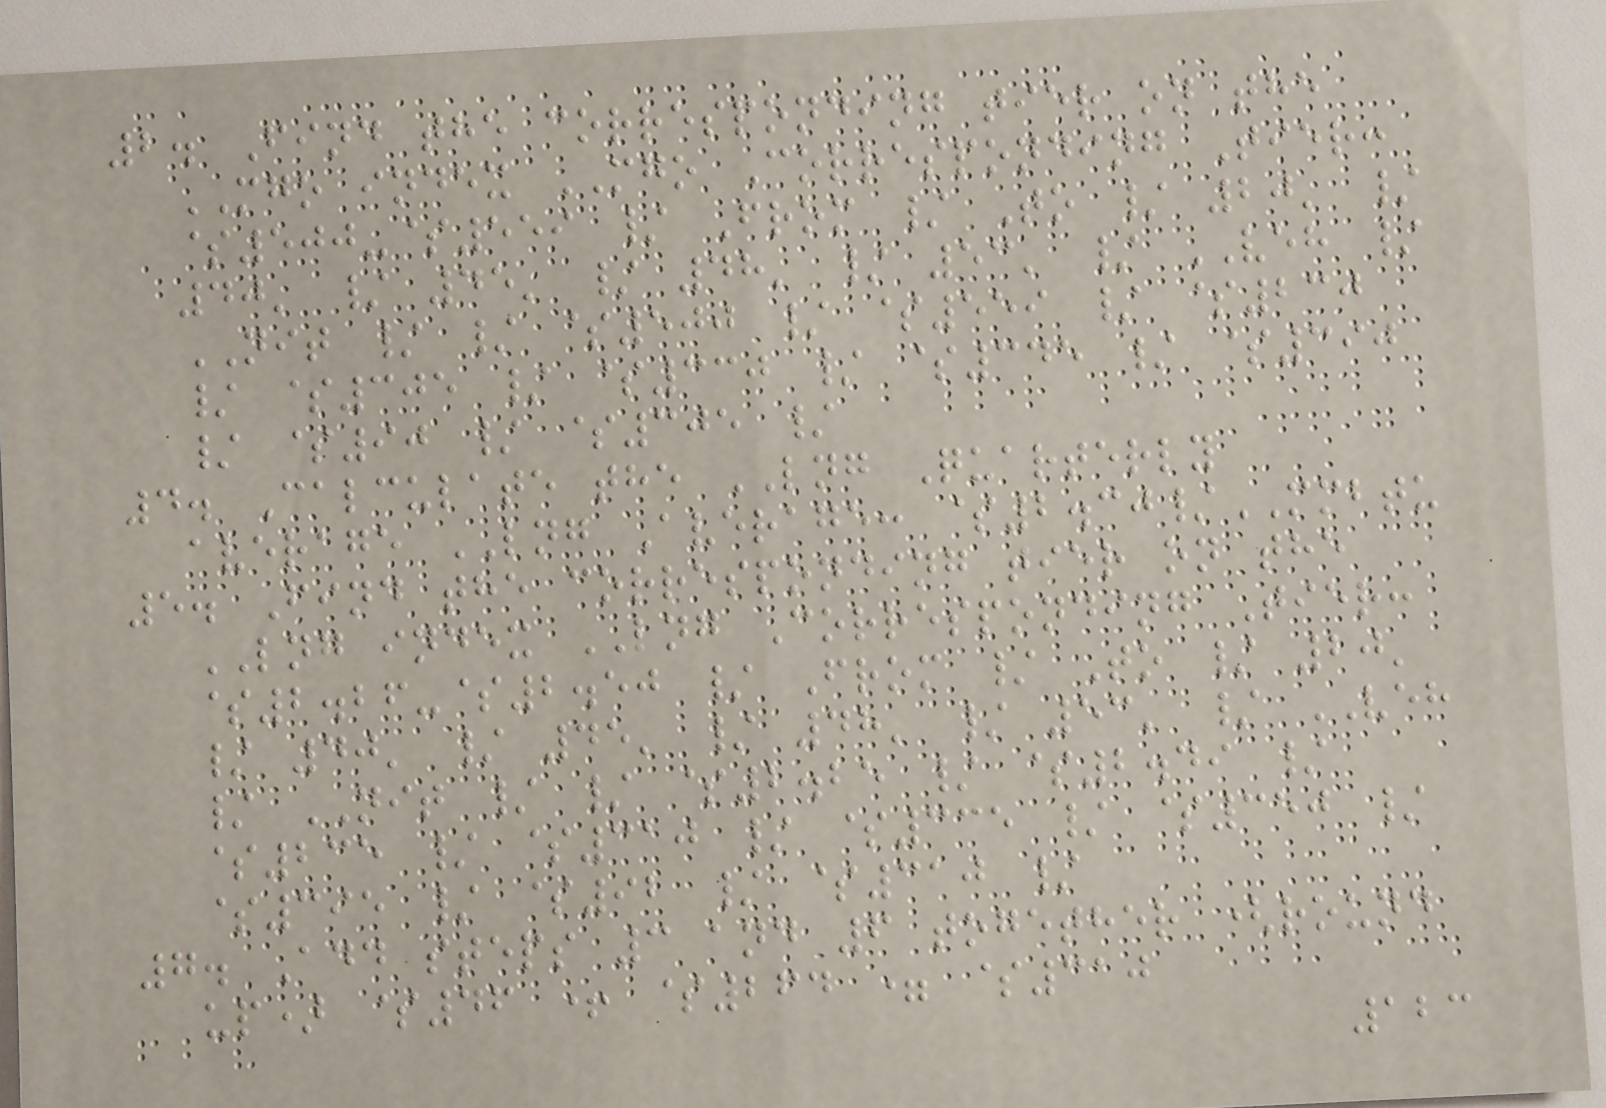2. Find the corresponding tier on the
MGO index MGO Corresponding Tier:
$500-$559 / From / To / 20' /
40' / 45' / 48' / 53' / VEH /
NIT / / $500 / $559 / $230
/ $305 / $330 / $345 / $390
/ $90 / $305 /
4. Calculate the LNG Quarterly
average LNG Average: $2.30/MMBTU
5. Find the corresponding tier on the
LNG index LNG Corresponding Tier:
$2.26-$2.50 / From / To / 20'
/ 40' / 45' / 48' / 53' / VEH
/ NIT / / $2.25 / $2.49 /
$235 / $310 / $335 / $350 /
$395 / $92 / $310 /
7. Add steps 3 and 6 together (round
up) $46 + $264 = $310
123
